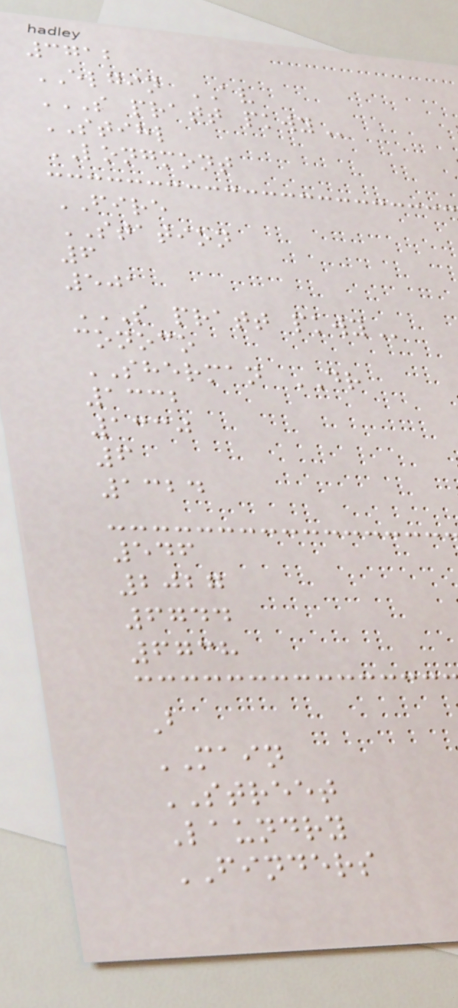3712
ELGIN AV
S PRATT PKWY
STIHL
LONGMONT
FIRE
STATION
6
501
S PRATT PKWY
conoco
SHERMAN DR
1332
1330
6
1324
546
2027
6744
6738
B
MAIN
STREET
Laundry
FINDERS
